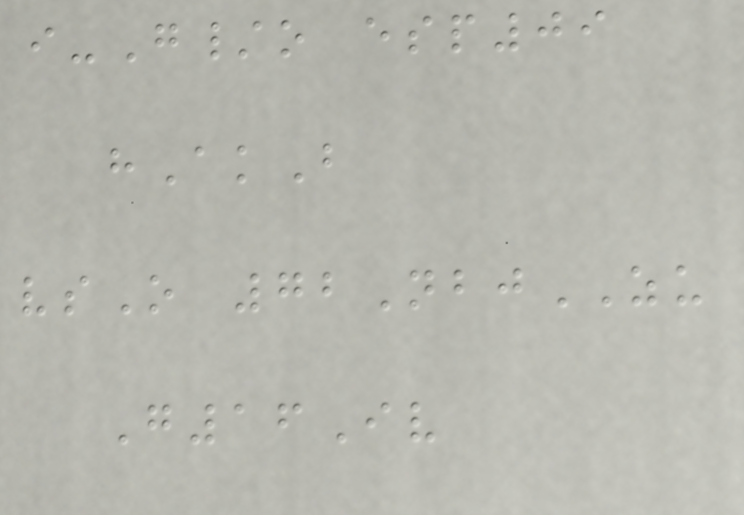i-G/o esp09
hAkB
vsO 72NbjZU
G16Iv
